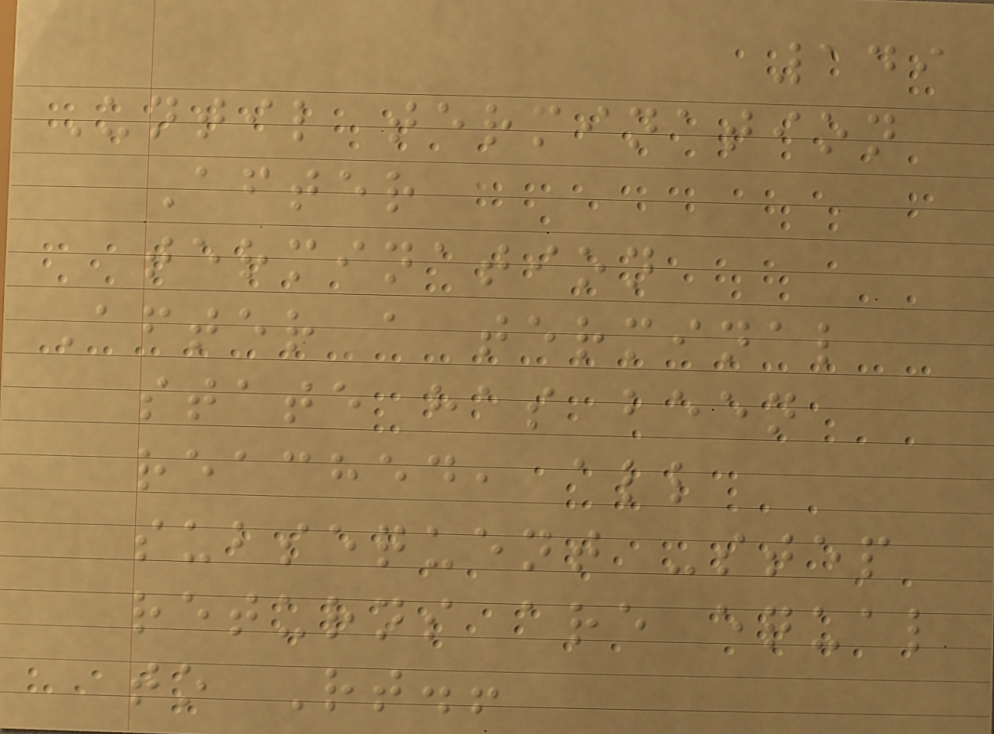149
Until termination
After
termination
After a terminal
state has been
reached, all
subsequent -step
returns are equal
to Rt.!
